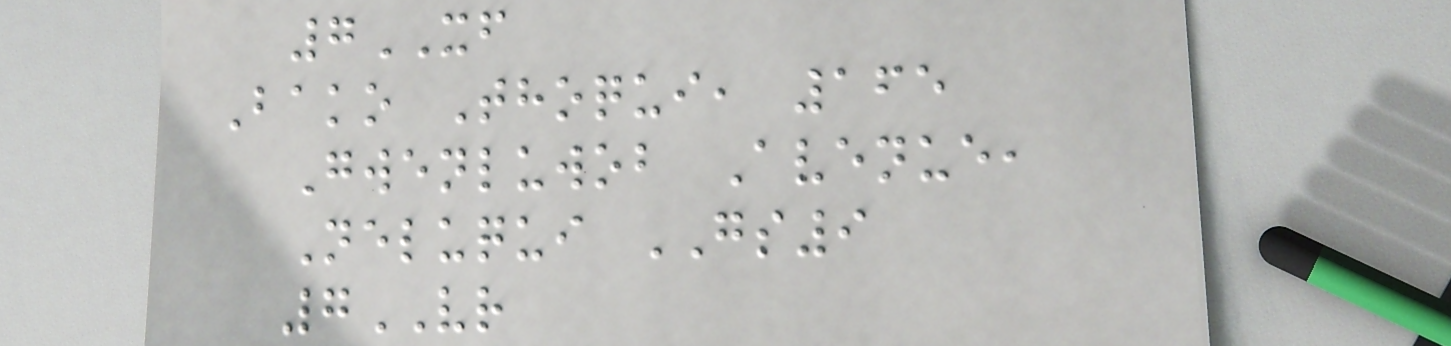7XF
Bako Thoqui, 165
Gwenluwob Avenue,
Neluqui GS9
7VR
